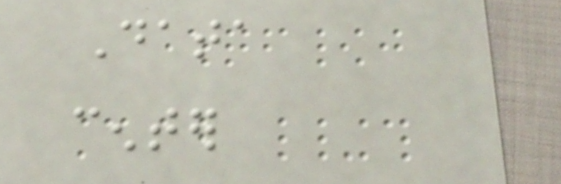Data
center
